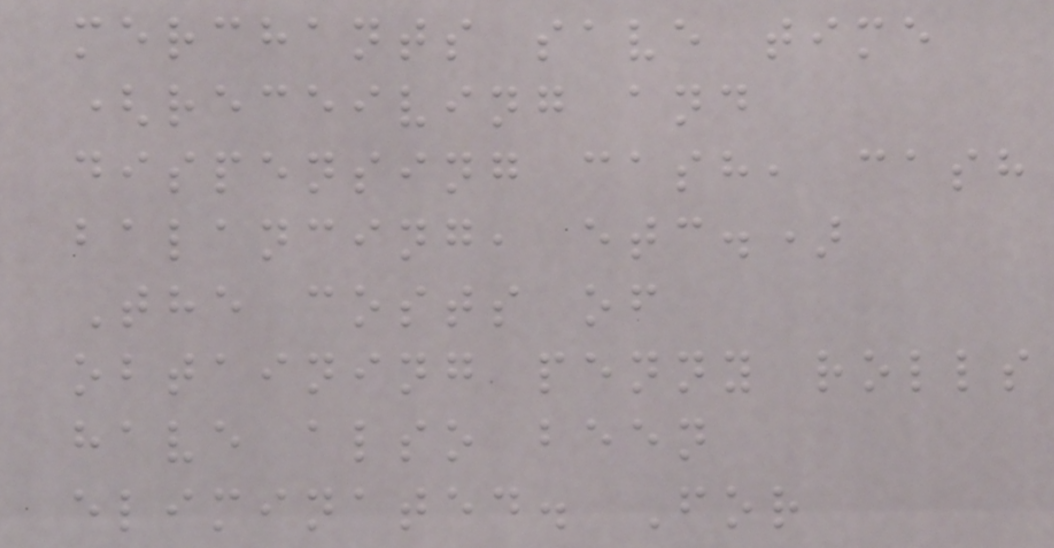merchants save time
(receiving and
dispensing cash, cash
balancing, etc.)
The costs of
obtaining penny rolls
have also been
eliminated. For
